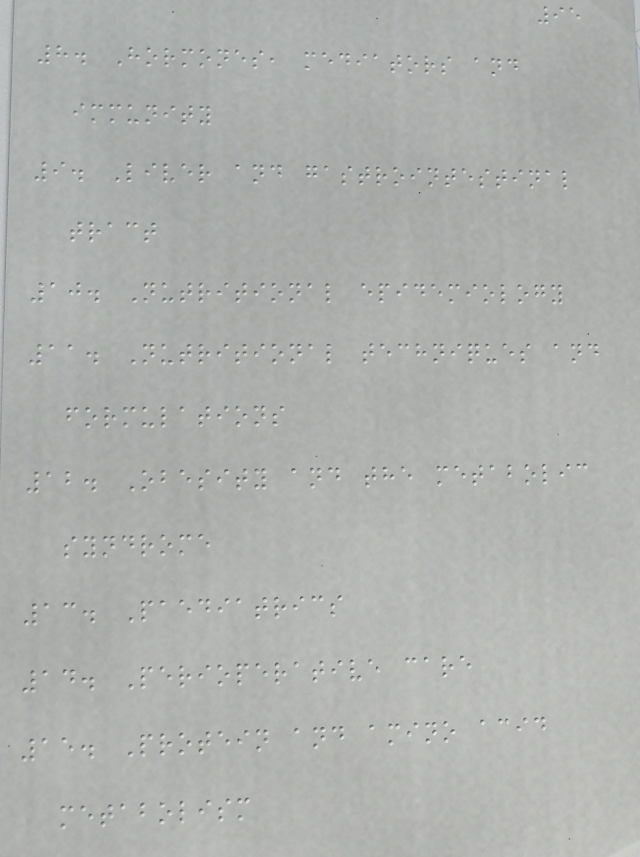95
8. Hormones, mediators and
immunity
9. Liver and gastrointestinal
tract
10. Nutritional epidemiology
11. Nutritional techniques and
formulations
12. Obesity and the metabolic
syndrome
13. Paediatrics
14. Perioperative care
15. Protein and amino acid
metabolism
